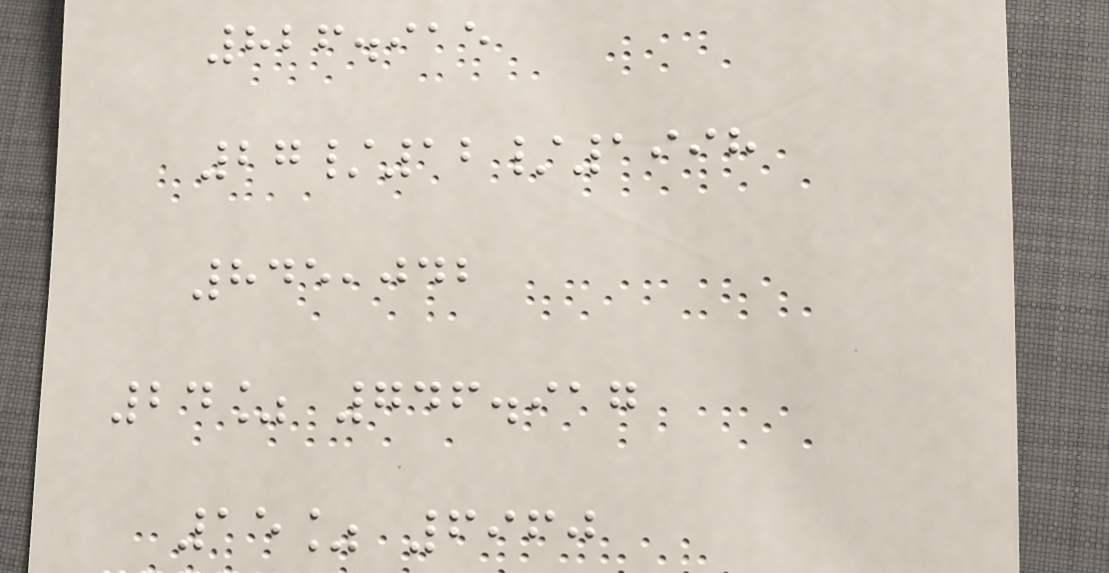826.915
27/12/1998
845,042
24% 746.917
15% 6960
